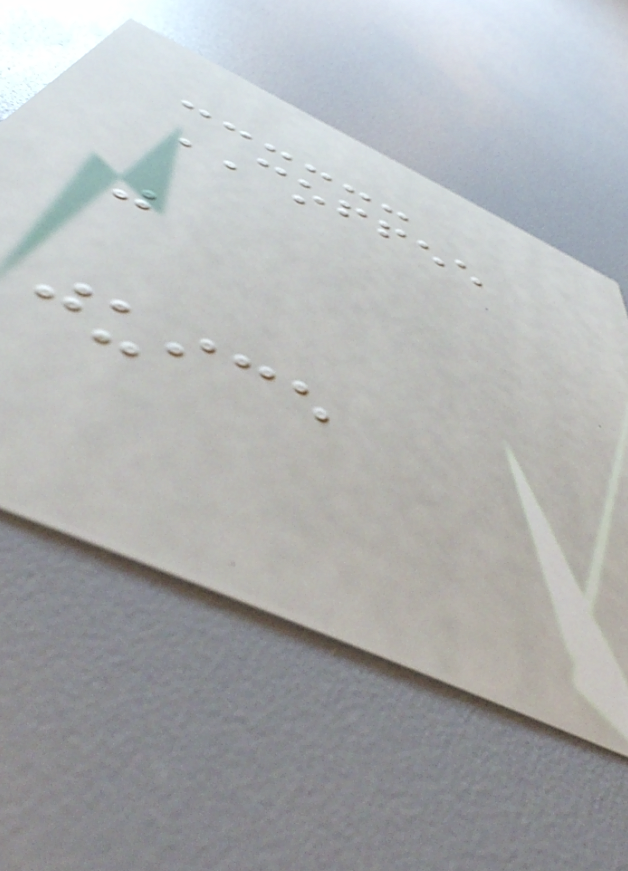COFFEE
j
juice
